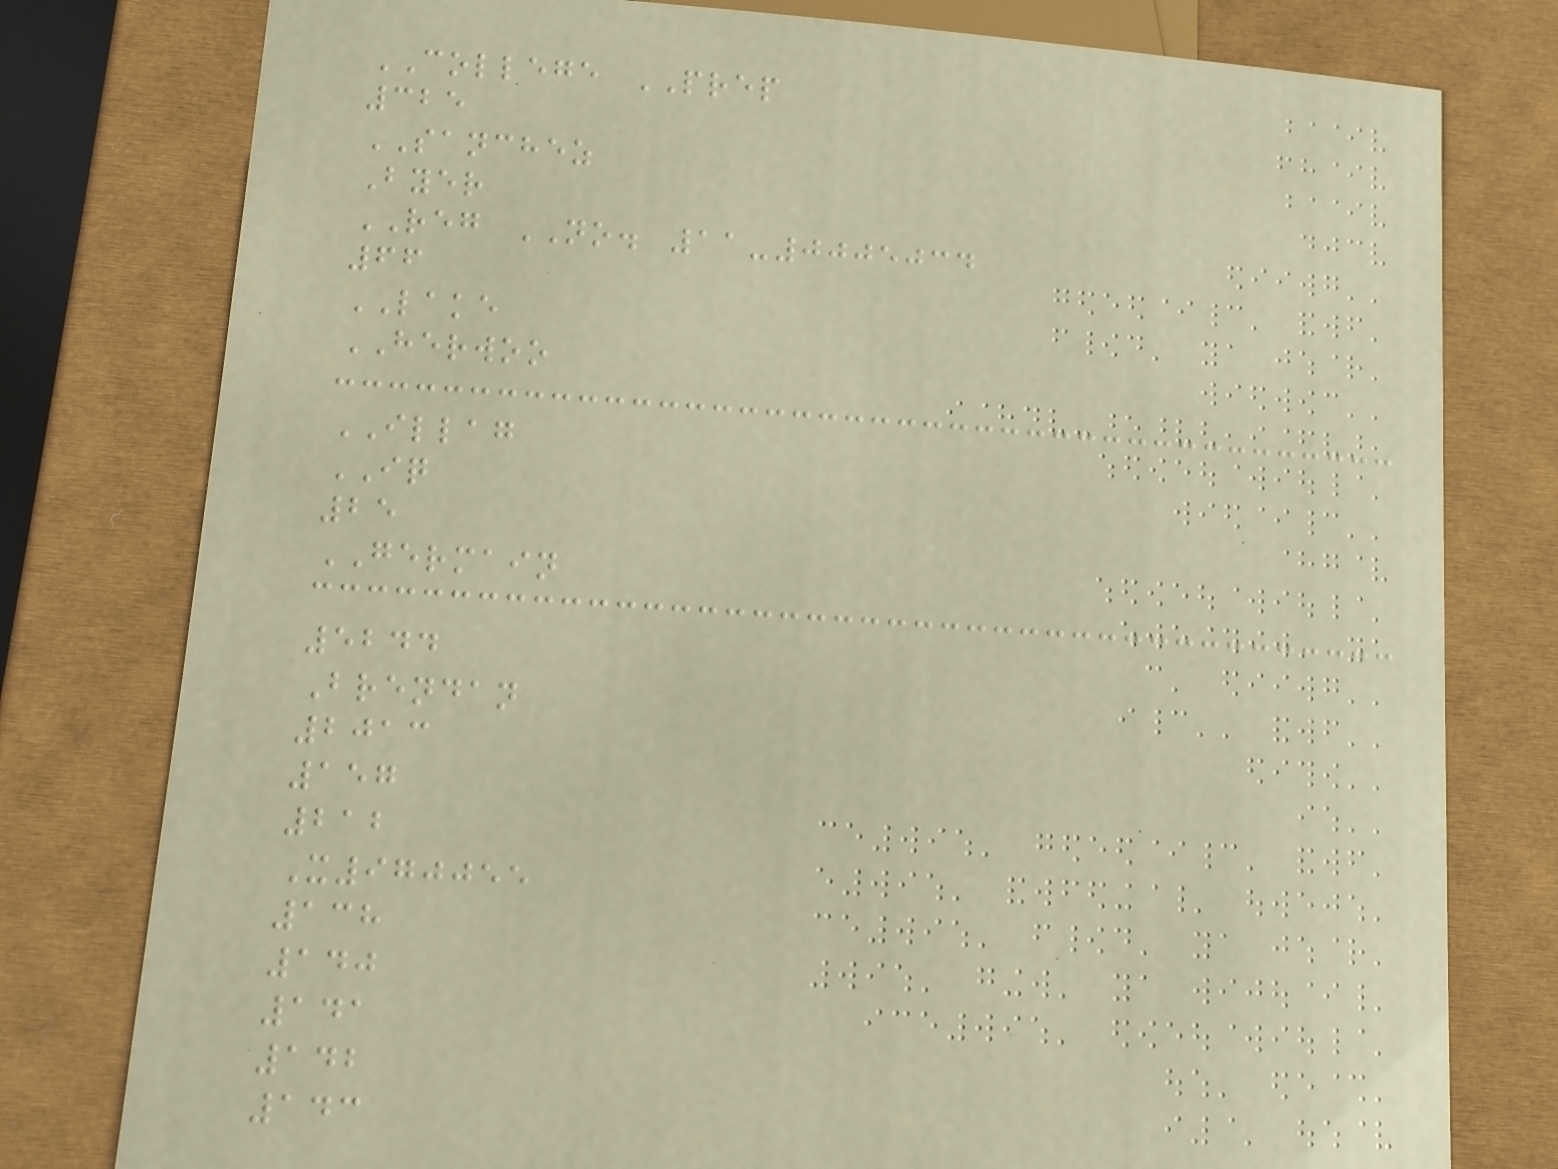COLLEGE PREP
325
SANCHEZ
Byer
REG NO. 11-0005034
66
LAKE
HERWOO
ILLAG
IQ
25
GERMAIN
5244
Brendan
2013
157
212
X970055
138
140
141
142
143
